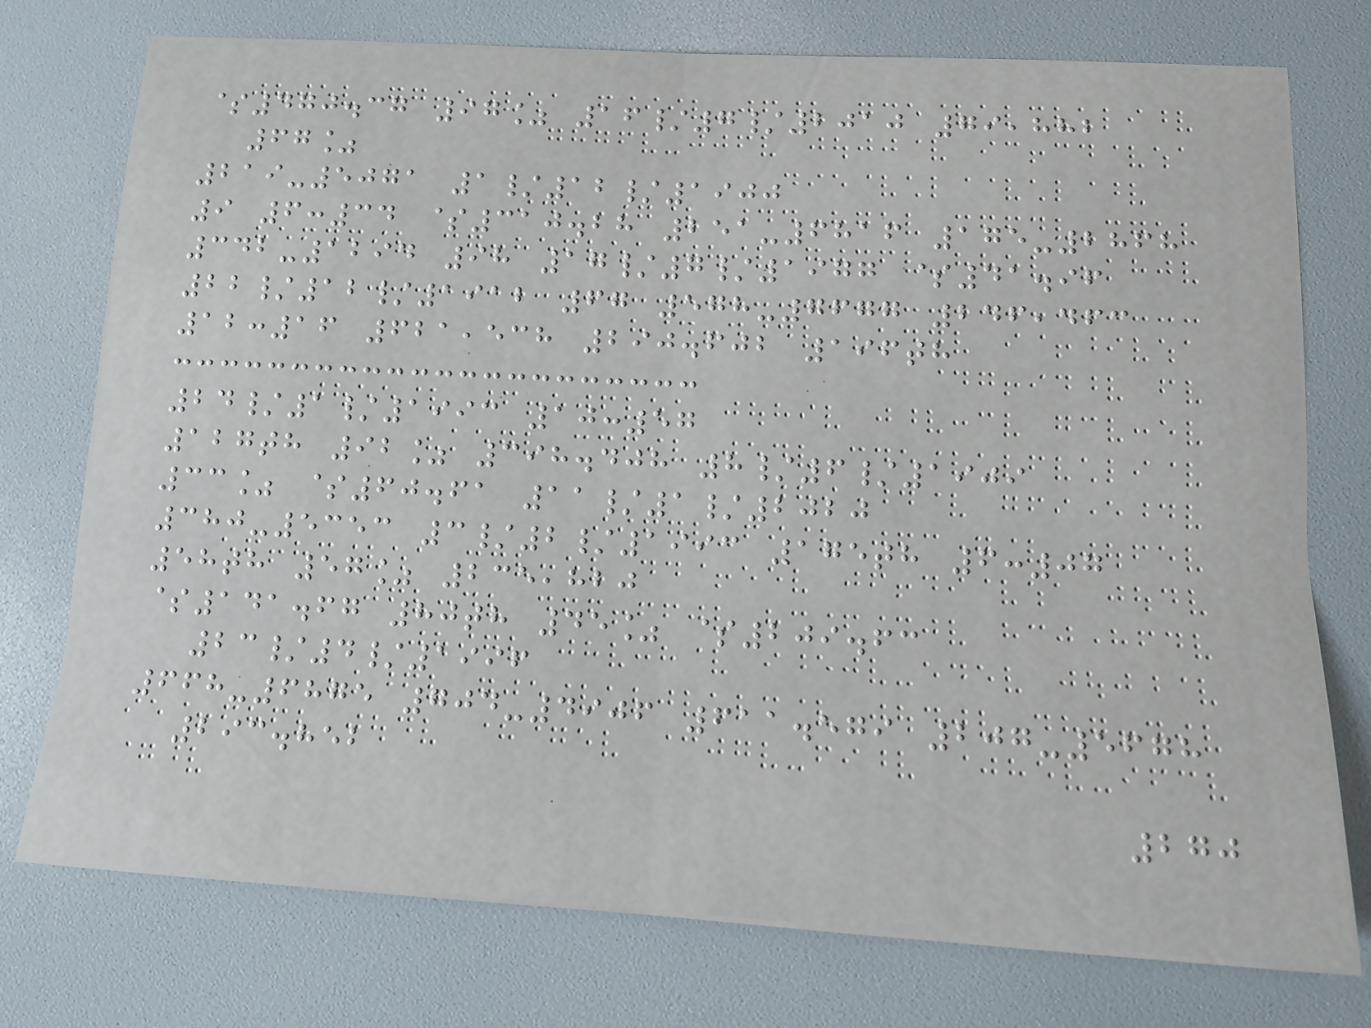$470.37 97% 16/7/2010 79,882
67%
219-5071 1/12/1900
9 6:34 $310.28 251-6816 175-2868
342-1294 98 17/7/1977 $41.96
22/12/1912 67 578-7677 246,463
12:16 621,538 290.602 196th
24/1/1993 10:57
127th 92% 398.408 8/6/1909
33% $60.61 11/1/2020
380-5353 3/2/1993 175th 6:07
58th 57% 235,820
$141.67 80th 45% $209.63
23/4/1996
668-6875 704-4906 611.579 207-5678
293.852
270
